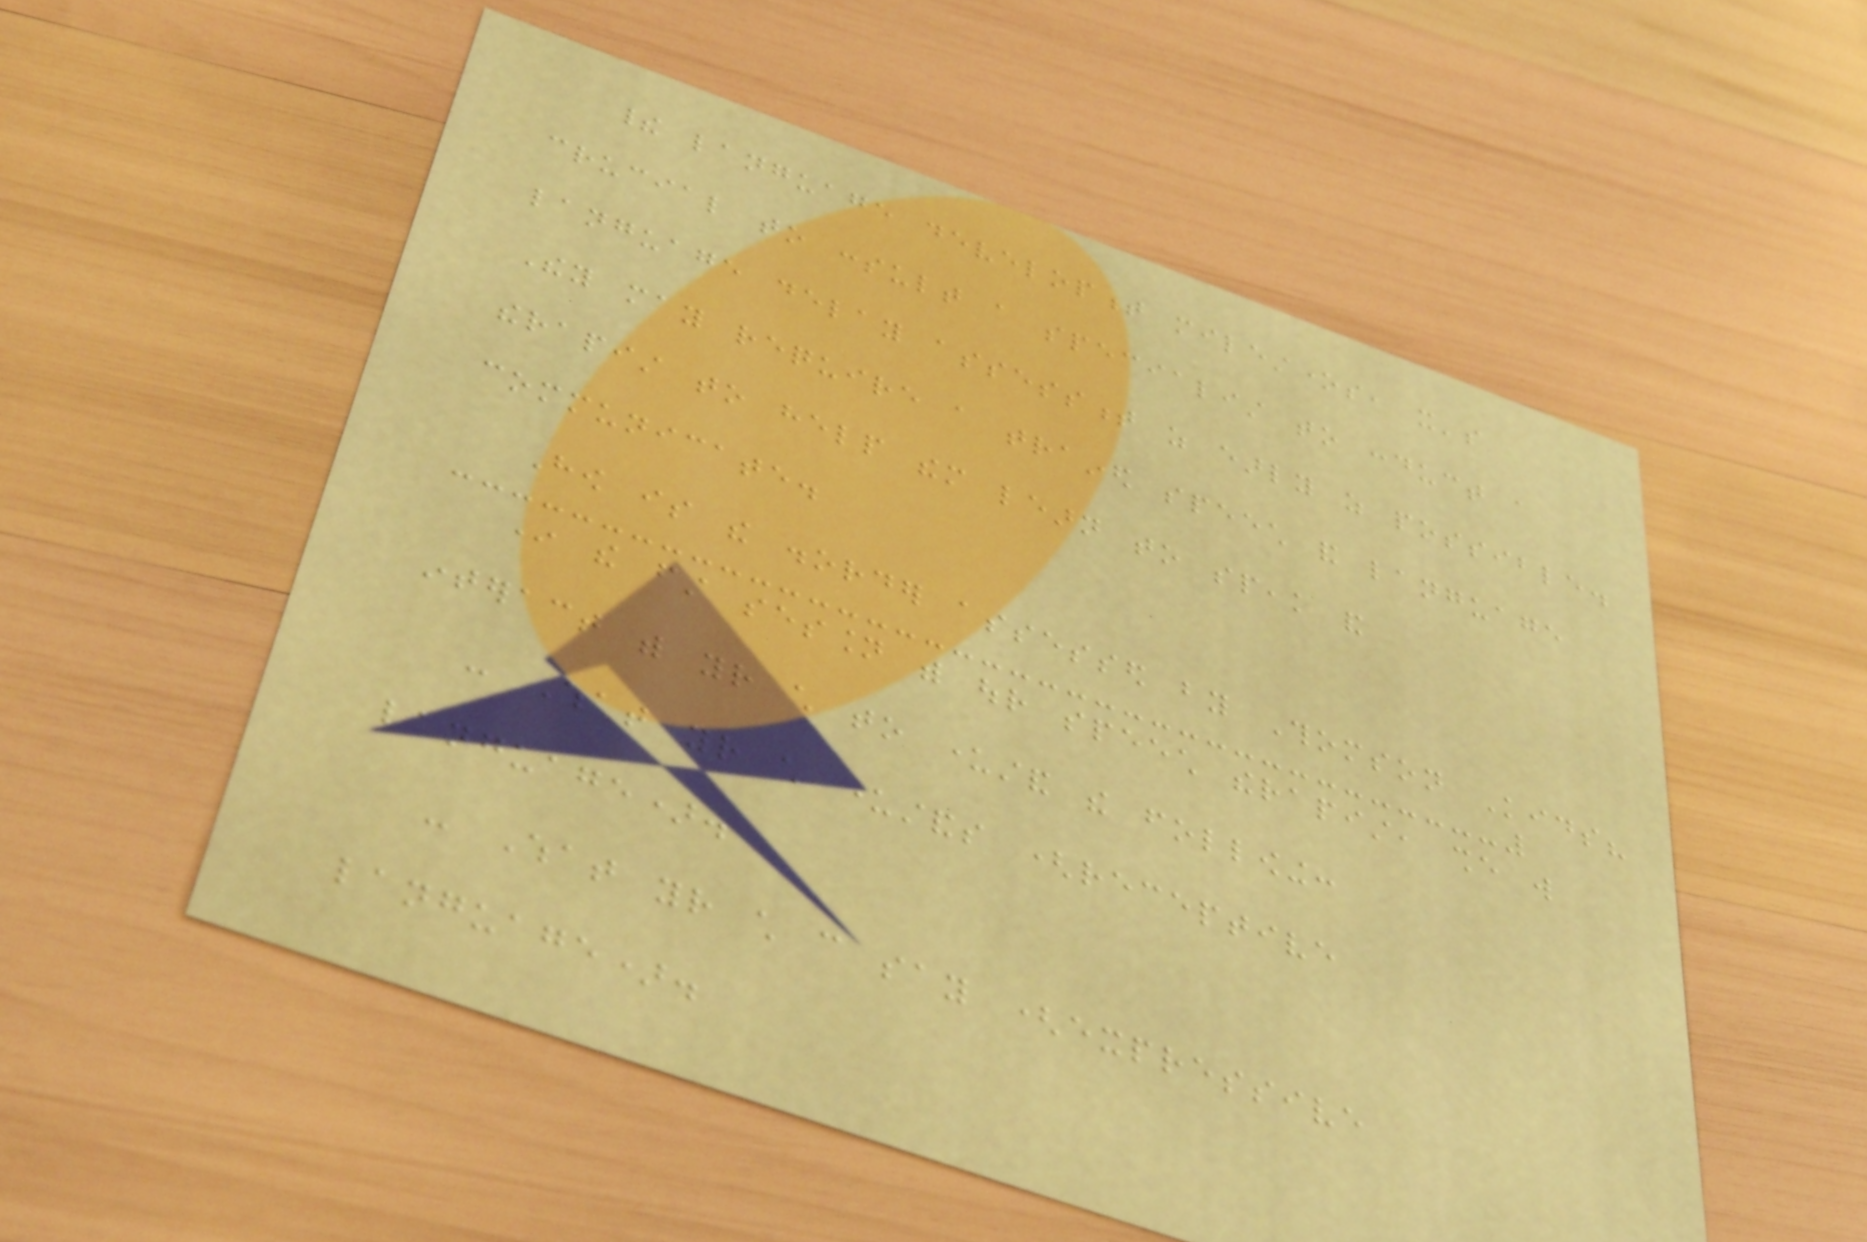their language development milestones, it's
crucial to consult a specialist to conduct a
language delay assessment as early as possible.
They may require a trained speech and language
therapist to help them learn to speak and
communicate.
How is the disorder assessed by Thomson Kids?
In the first session with our speech therapist, she will
interact with your child to understand the following:
- What your child understands (receptive
language).
- What your child can say (expressive
language).
